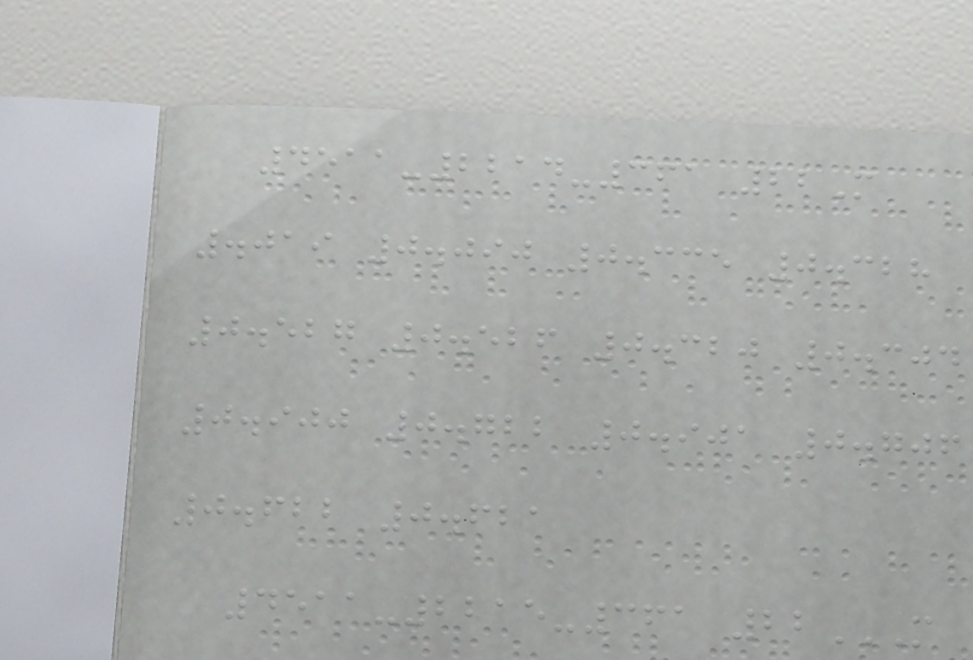4511-2214-361 22M
.019 0.090 0.335 0.328
0.527 0.526 0.320 0.304
0.900 0.722 0.901 0.706
0.622 0.621
4511-2215-361 22M
